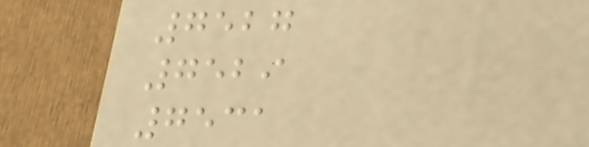7527
7529
7531
